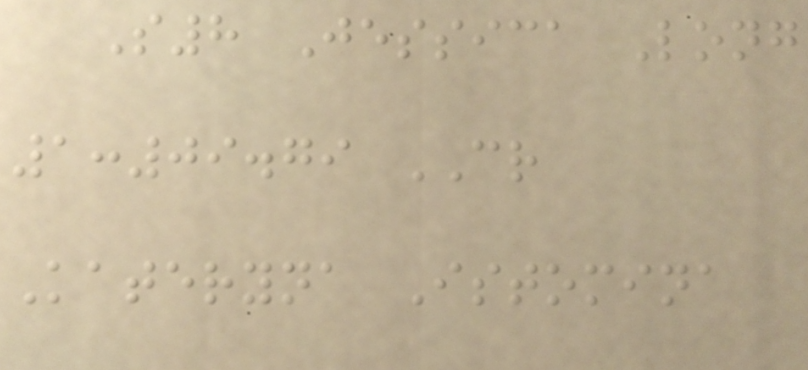S8 Jessica Long
1:09.79 CR
Kateryna Istomina
